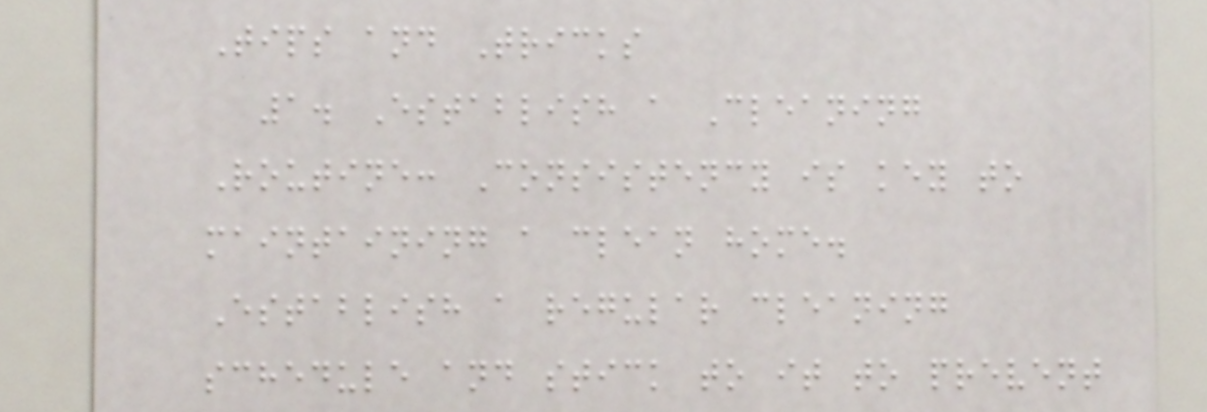Tips and Tricks
1. Establish a Cleaning
Routine: Consistency is key to
maintaining a clean home.
Establish a regular cleaning
schedule and stick to it to prevent
